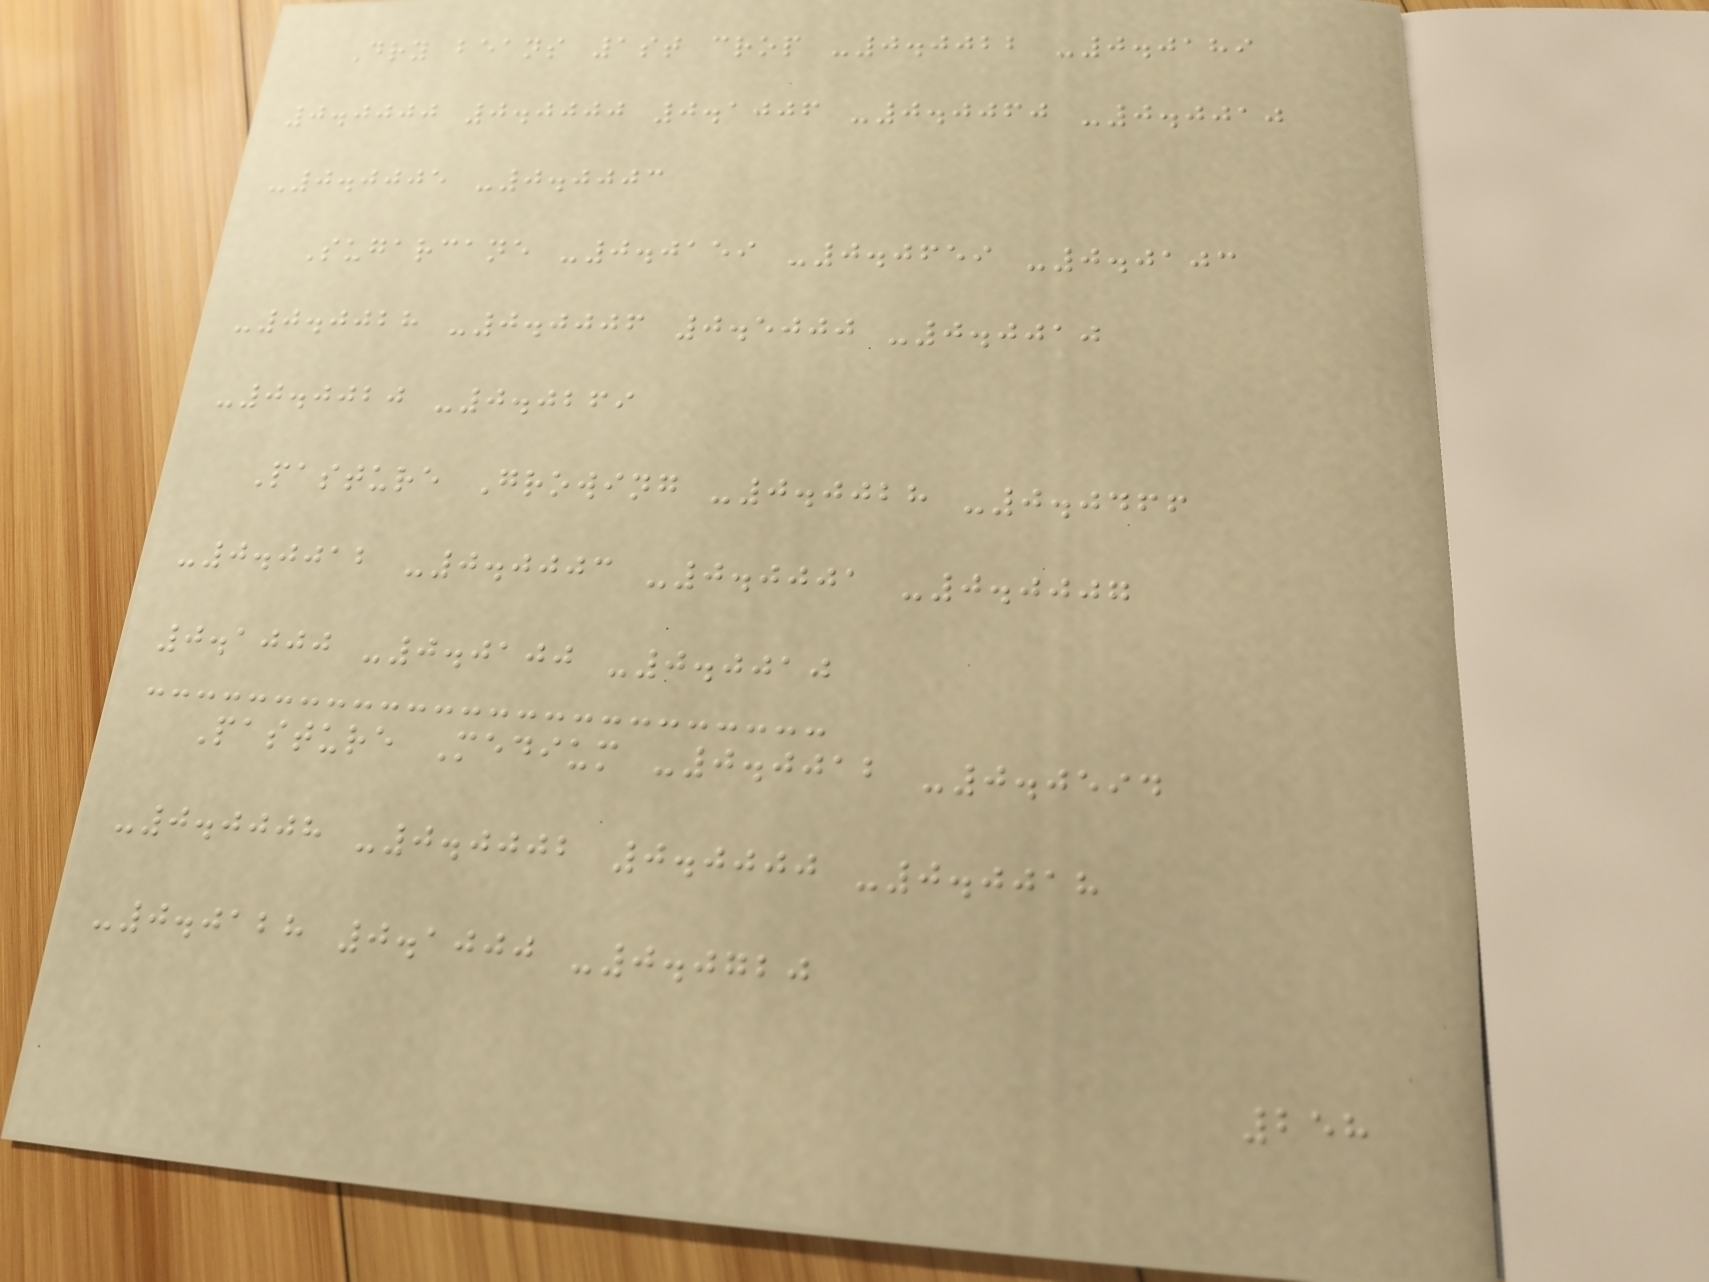Dry beans 1st crop -0.0022 -0.0189
0.0000 0.0000 0.1006 -0.0060 -0.0010
-0.0005 -0.0003
Sugarcane -0.0159 -0.0659 -0.0103
-0.0028 -0.0006 0.5000 -0.0010
-0.0020 -0.0269
Pasture Growing -0.0028 -0.0466
-0.0012 -0.0003 -0.0001 -0.0007
0.1000 -0.0100 -0.0010
Pasture Medium -0.0012 -0.0594
-0.0008 -0.0002 0.0000 -0.0018
-0.0128 0.1000 -0.0720
258
